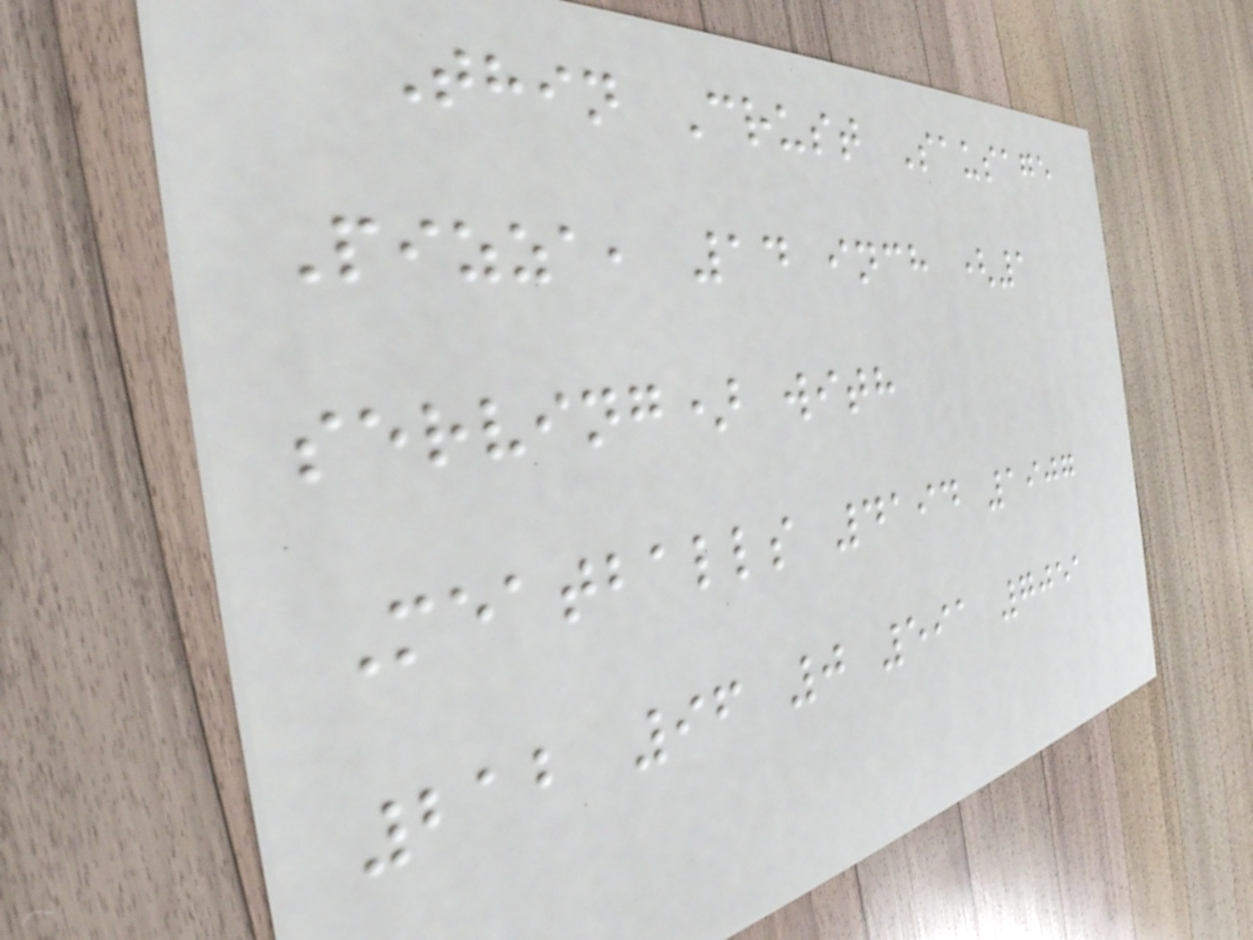Thin Crust Sausage
Pizza, 14 inch (1
serving) with
Meatballs 4194 1907
212 96 0 591 7051
